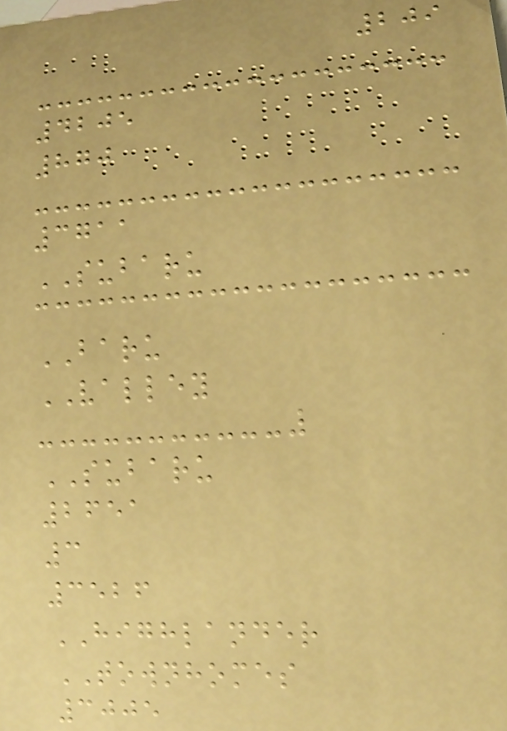209
4205
870
3711
SUBARU
BARU
VALLEY
SUBARU
2651
3
3526
HIGHLANDER
TOWNHOMES
3005
